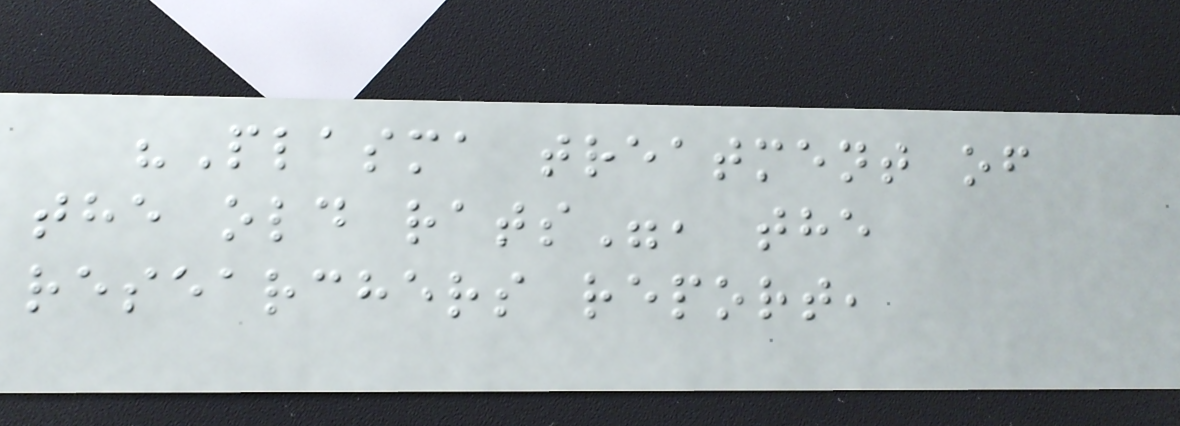"Plasma treatment of
the old rats", the
researchers report,
